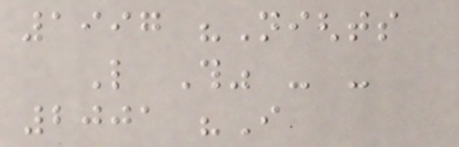1997 "Nights
Like This" - -
2001 "I
